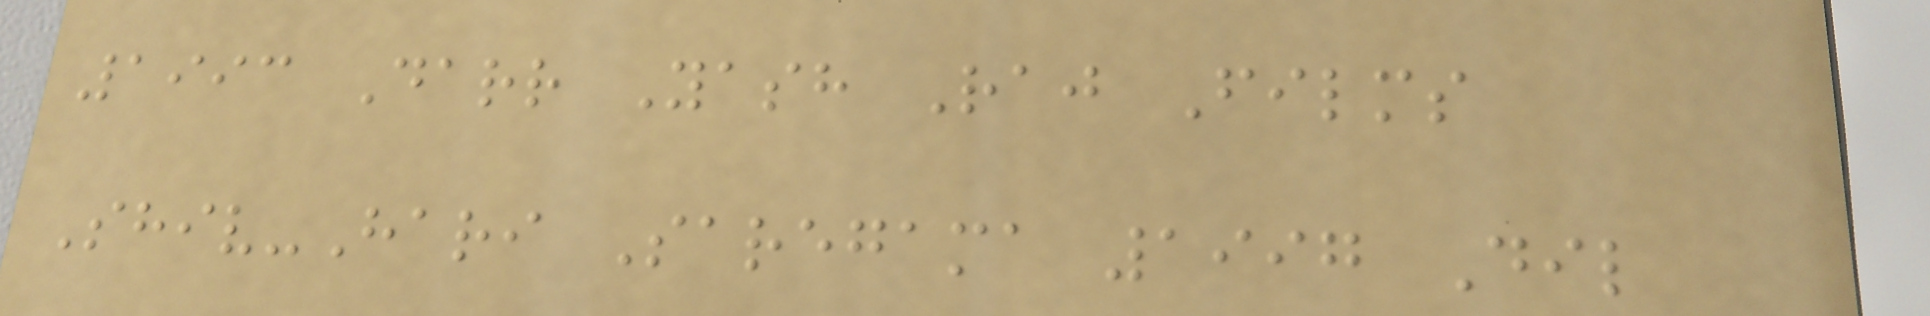1993 Darr Yash Raj Films
Shiv-Hari Saregama 1997 Dil
